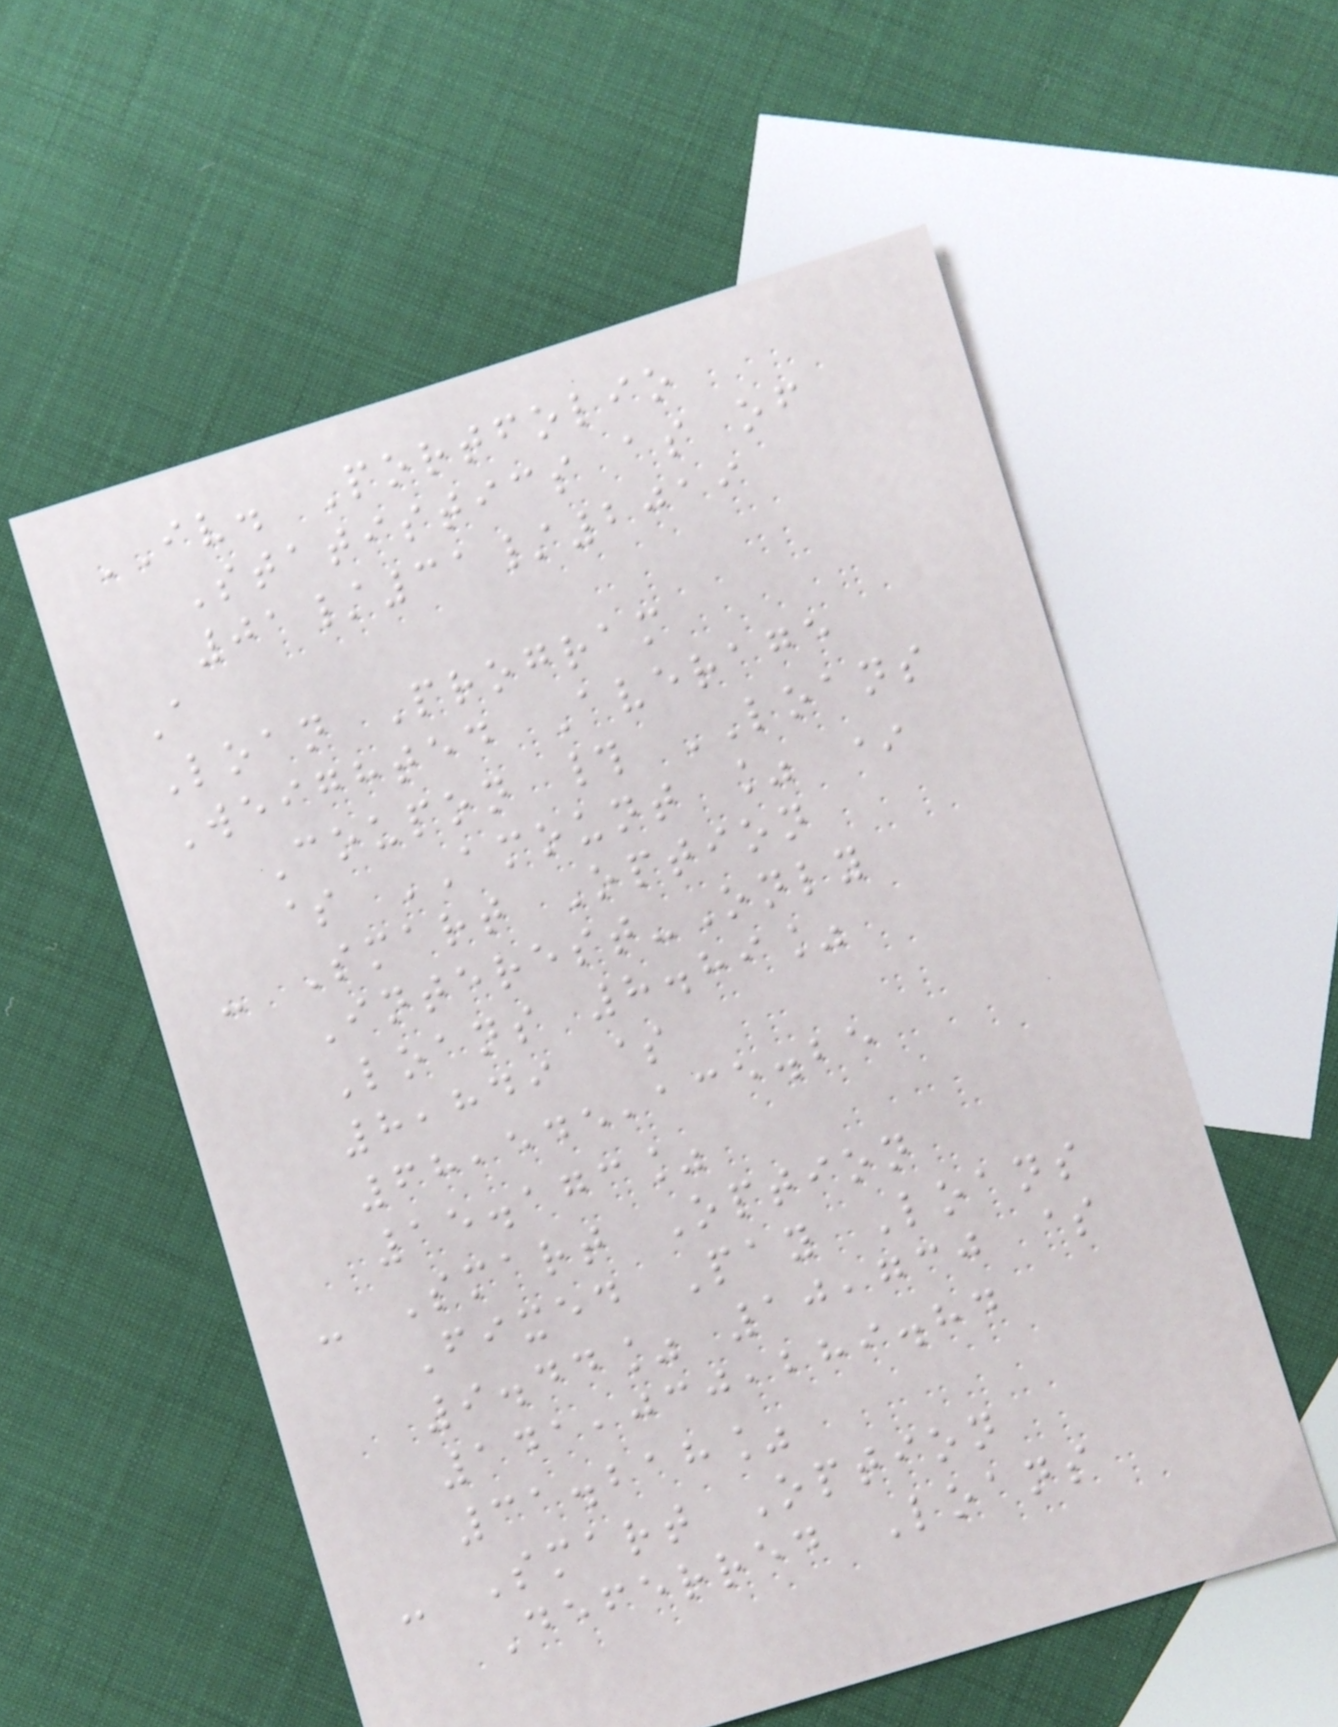IV. Portfolio
Statistics as of
01/31/2019
A
Loan Program
Weighted Average
Coupon # LOANS
$ AMOUNT % *
- Smart Option
Interest-Only
Loans 8.89%
8,849 $
68,545,135.25
15.173%
- Smart Option
Fixed Pay Loans
9.44% 10,730 $
141,030,289.84
31.218%
- Smart Option
Deferred Loans
